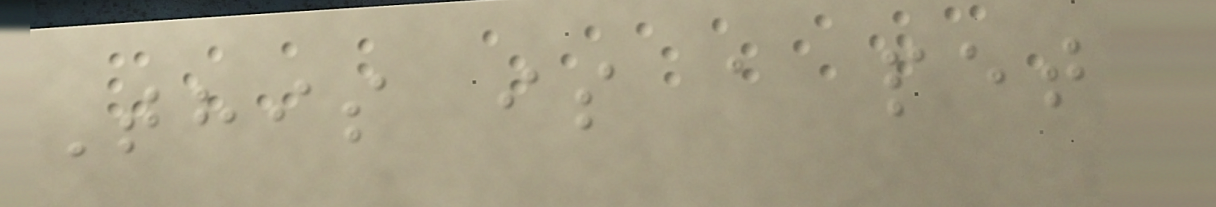This is a pet
